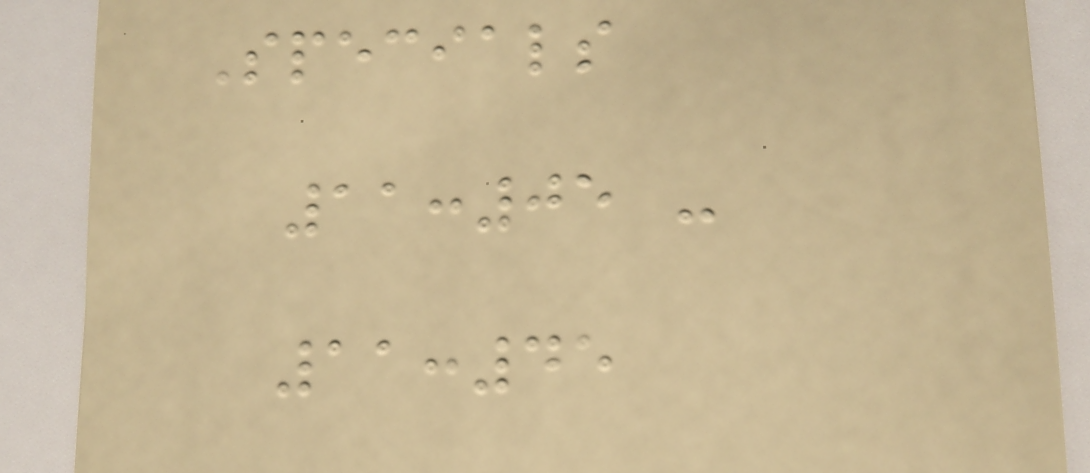Specials
11:05 -
11:45
